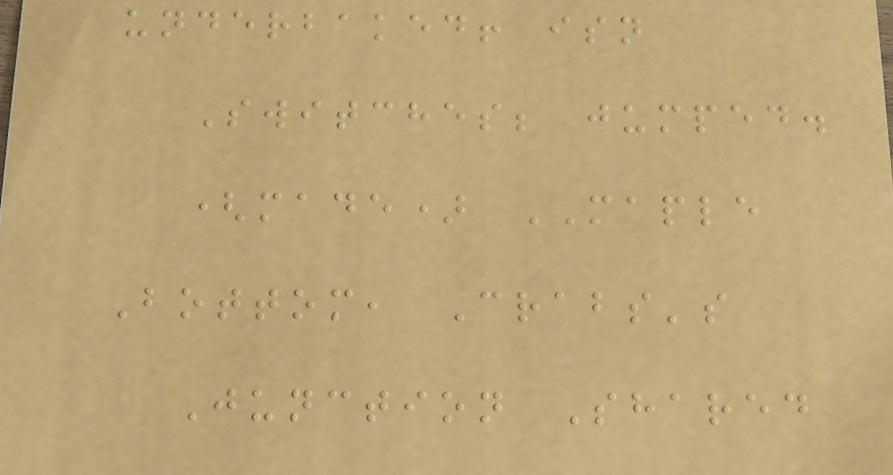underbaked! isn
Switches; jumped.
(made) MAPLE
Bottom, Crabs's
Junction Shared
